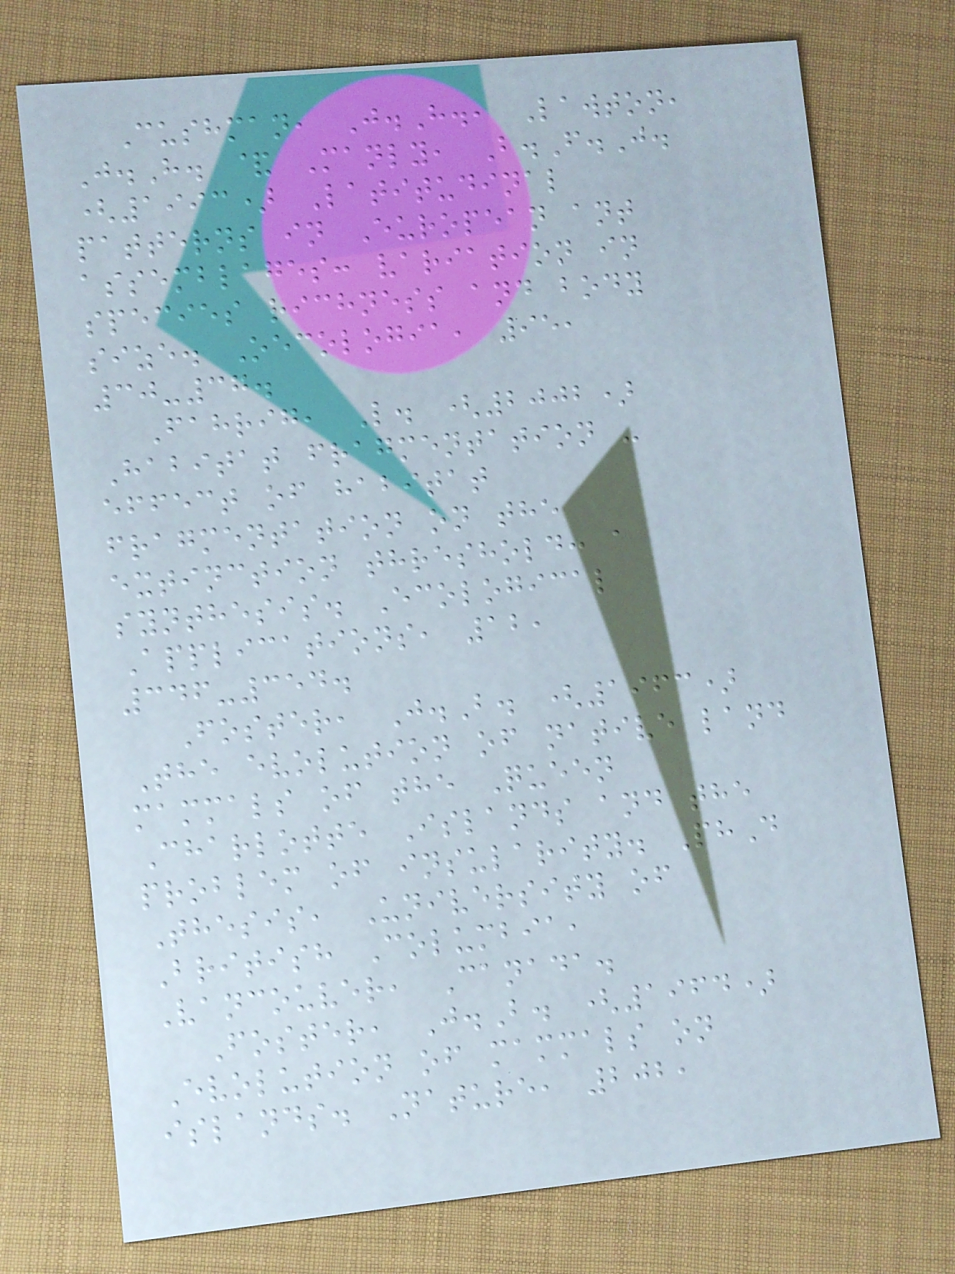Cushman, J.H., Lawton,
J.H. & Manly, B.F.J.
(1993) Latitudinal
patterns in European ant
assemblages: variation in
species richness and body
size. Oecologia, 95,
30-37.
Fahrig, L. (2002)
Habitat fragmentation -
effect of habitat
fragmentation on the
extinction threshold: a
synthesis. Ecological
Applications, 12,
346-354.
Foster, J.B. (1963)
The evolution of native land
mammals of the Queen
Charlotte Islands and the
problem of insularity. PhD
Thesis, University of
British Columbia,
Vancouver, Canada.
Foster, J.B. (1964)
Evolution of mammals on
islands. Nature, 202,
